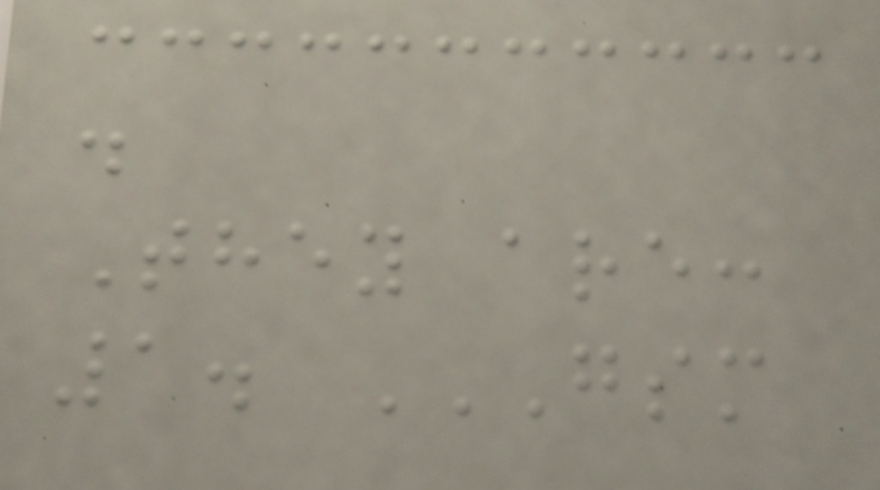.
They are:
1. GSM
